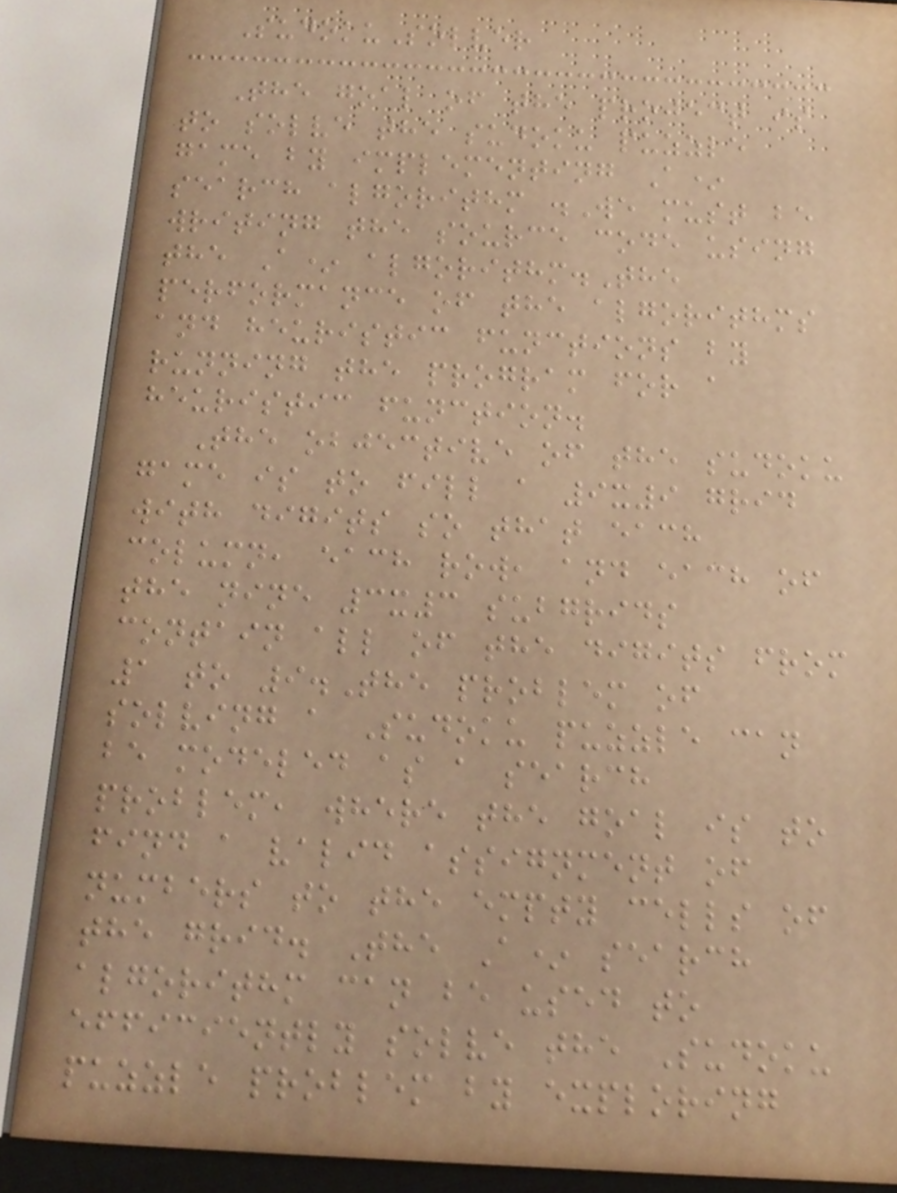SudokuSolver
The goal of the project is
to solve the sudoku puzzle
game by implementing A*
search algorithm .We must be
writing the source code using
the A* algorithm.The
performance of the algorithms
and heuristic functions by
running the program for a
heuristic function.
The objective of the sudoku
game is to fill a 9x9 grid
with digits so that each
column, each row, and each of
the nine 3x3 subgrids
contain all of the digits from
1 to 9.The problem of
solving a Sudoku puzzle can
be modeled as a search
problem, where the goal is to
find a valid assignment of
numbers to the empty cells of
the grid. The A* search
algorithm can be used to
efficiently solve the Sudoku
puzzle problem by exploring
